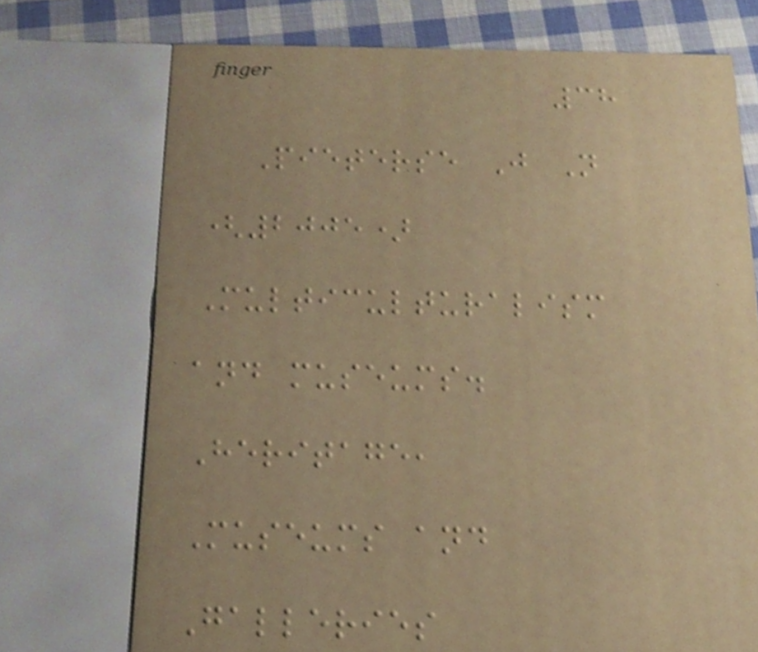38
Pieterse J N
(2005)
Multiculturalism
and museums.
Heritage,
Museums and
Galleries
